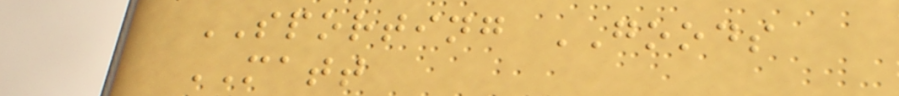SPORTING GOODS
MATT
